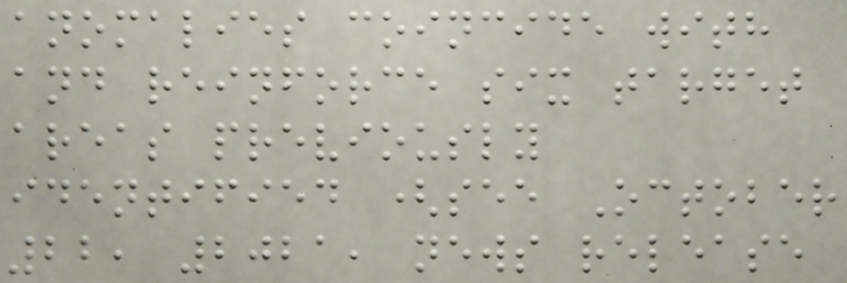anomalies coincide with
and reinforce six target
areas previously
identified (see October
22, 2021, news release
